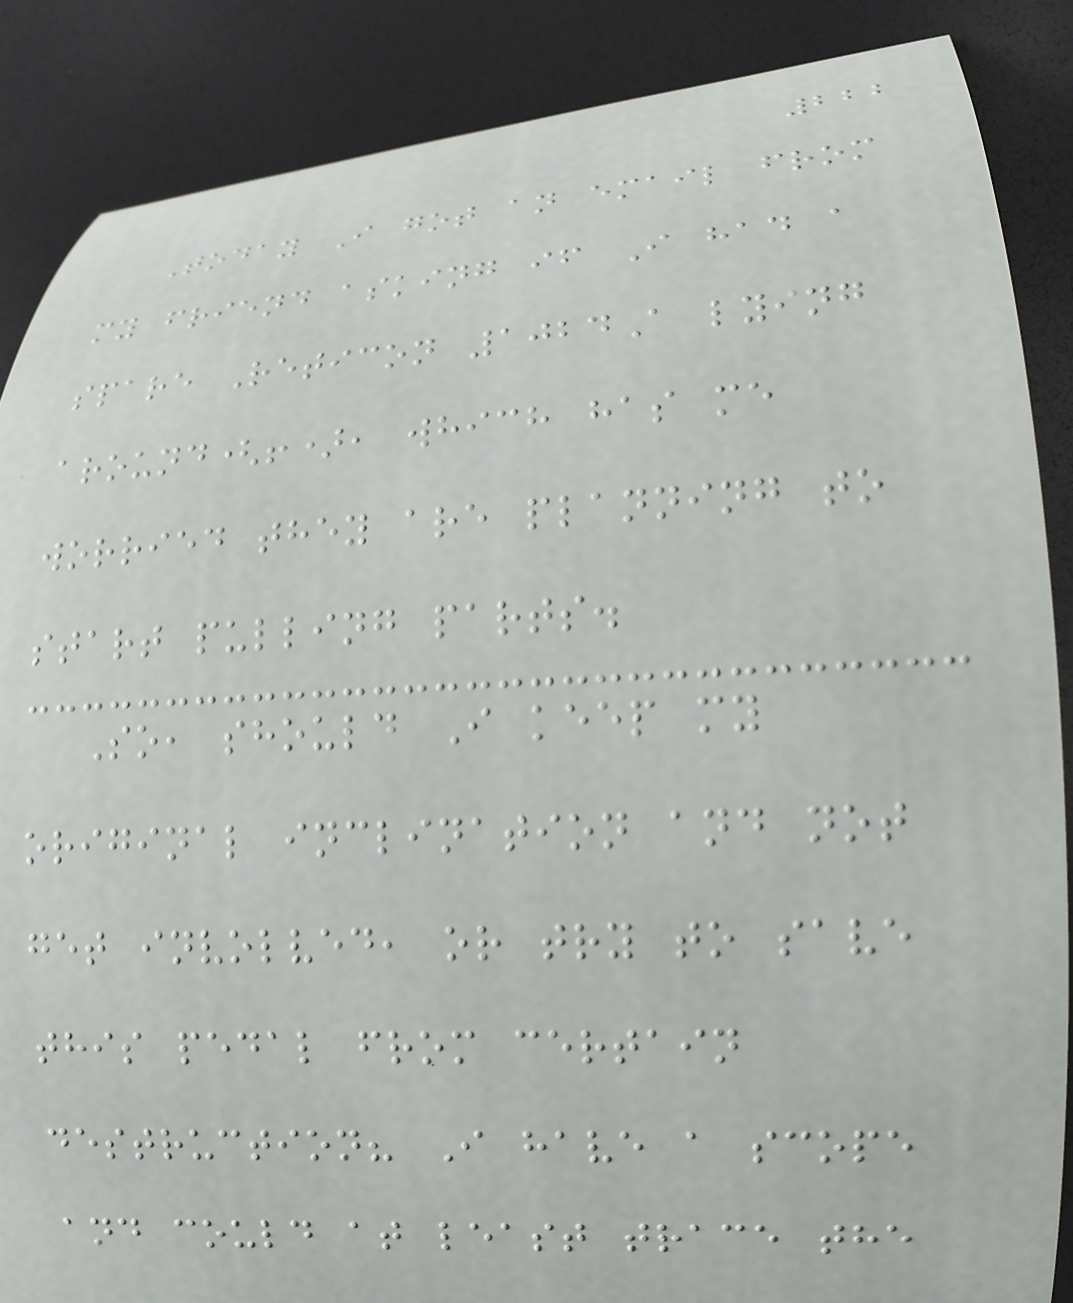222
Today I got an email from
my friend asking if I had a
spare Reticon 1024A lying
around(!), which has me
worried they are planning to
start pulling parts.
So, should I keep my
original inclination and not
get involved, or try to save
this pedal from certain
destruction? I have a scope
and could at least trace the
